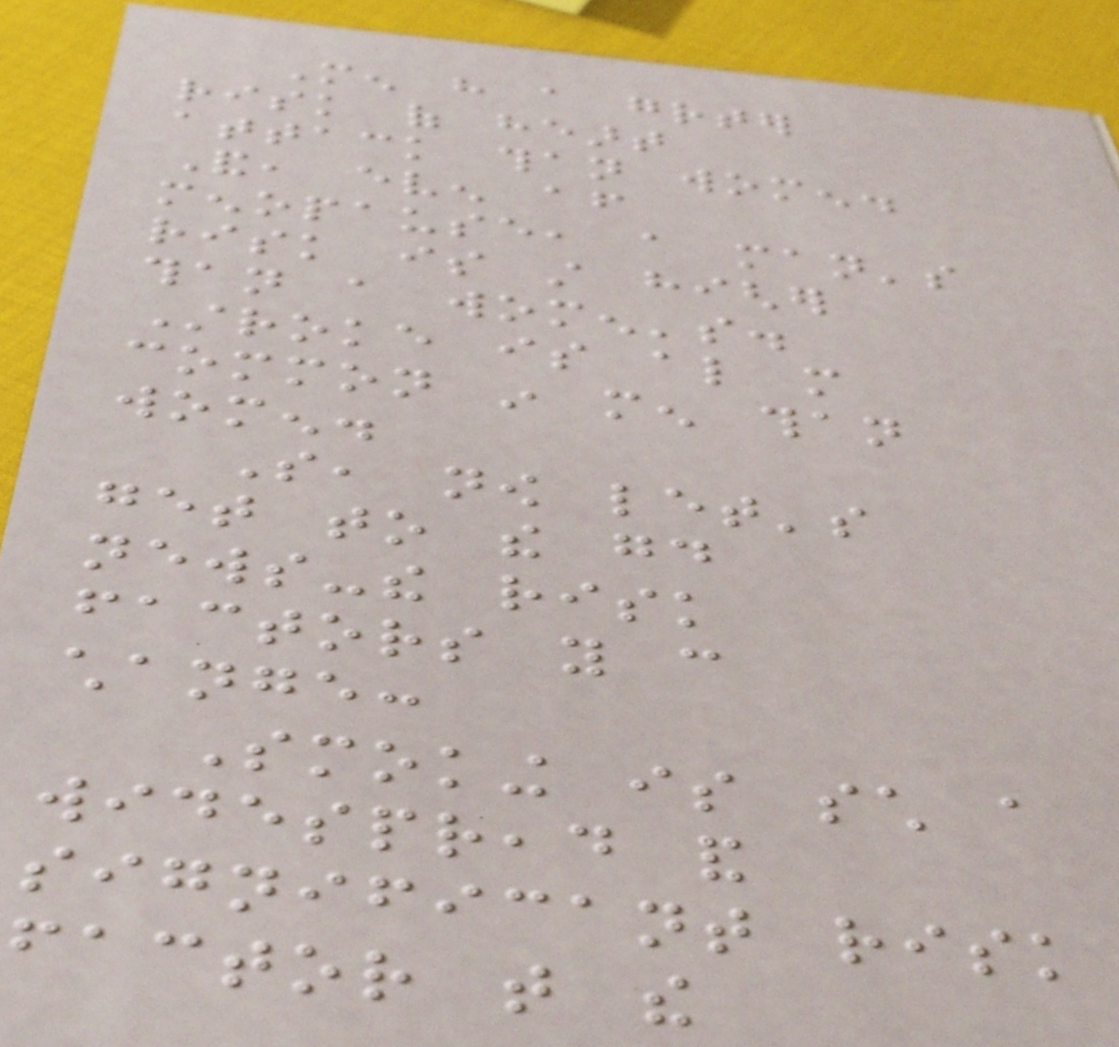Men have a greater
risk of heart
attack than women.
And, even after
menopause, a man's
risk is still higher
than a women's.
Stroke is also more
common in men than
women.
So, now let's
get to the good
news-the risk
factors you can
change:
Smoking is such a
widespread and
significant risk
factor that the
